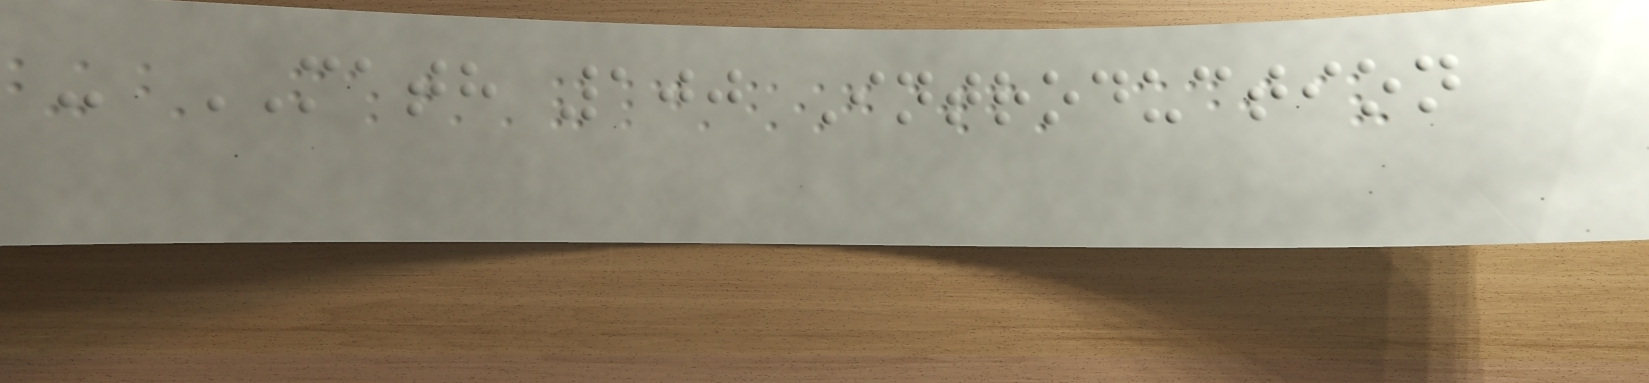- MATH 100 Introduction
